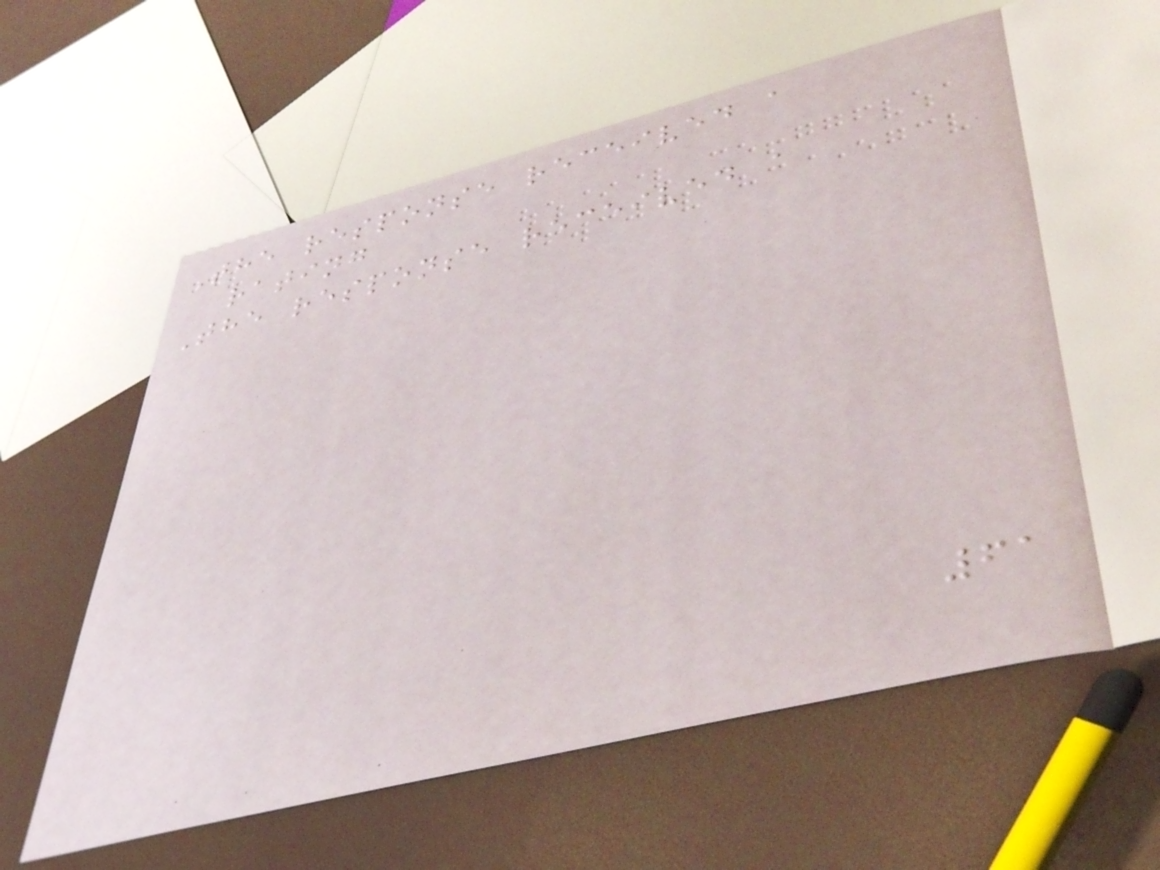The response received a
rating
The response received a
61
